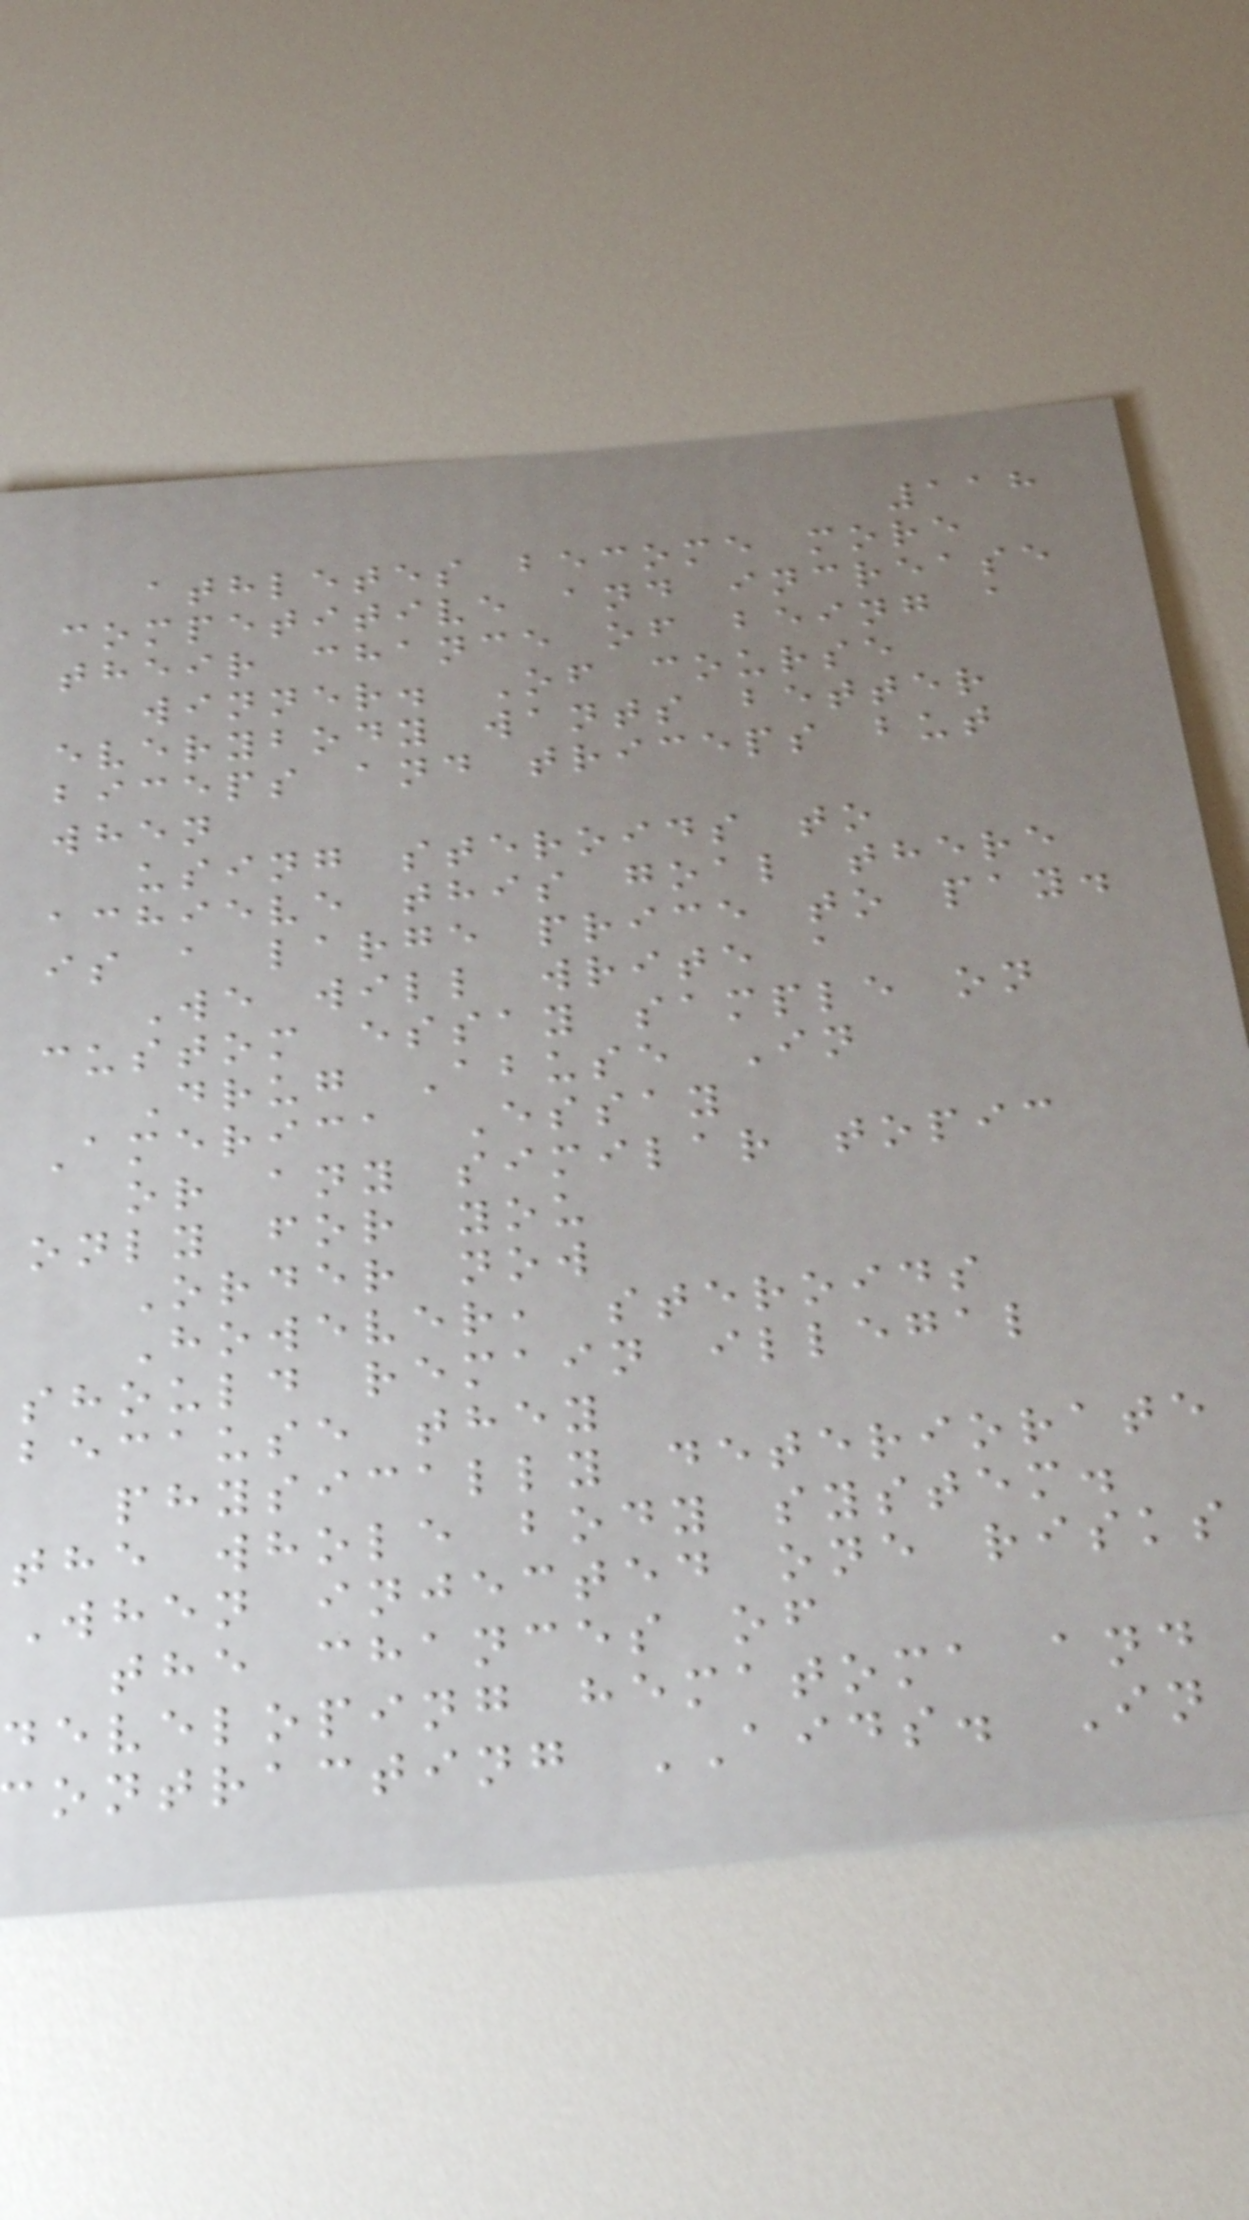118
athletes become more
competitive and increase
their chance of being a
winner. Of course
everybody wants better
biceps and triceps but
when
using steroids to
achieve this goal there
is a large price to pay.
We will write a
custom essay sample on
Drug Abuse In
America Essay
or any similar topic
only for you
Order now
However, steroids
should remain illegal
because they
physically deteriorate
the whole body system.
When injected one risks
the chances of
developing hematoma and
ontracting AIDS. In
